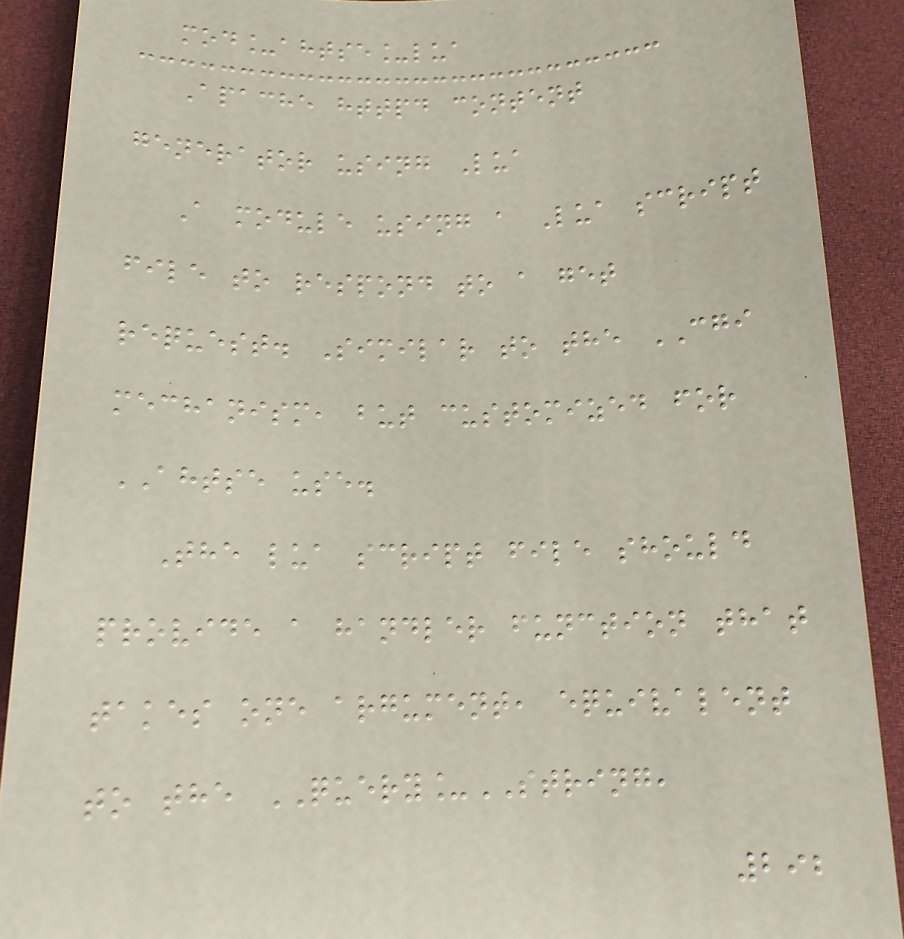mod_ahtse_lua
Apache httpd content
generator using Lua
A module using a Lua script
file to respond to a get
request. Similar to the CGI
mechanism, but customized for
AHTSE use.
The lua script file should
provide a handler function that
takes one argument, equivalent
to the QUERY_STRING,
292
